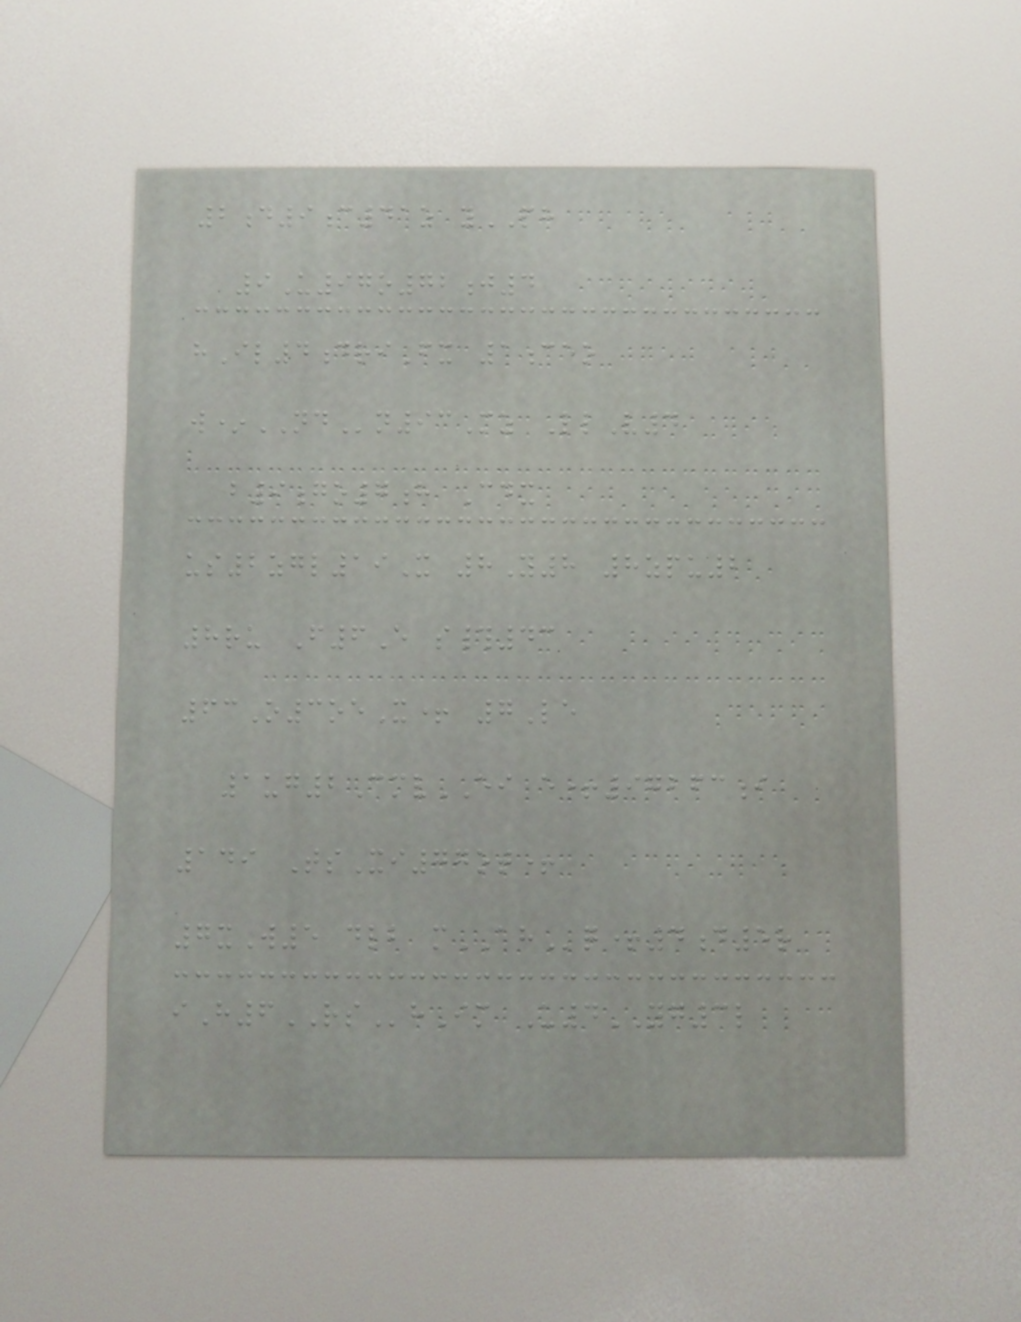2d9c41z yPH
9U97o72j4
hIl4driFx 1ceo
w*NDn93Mz LlV4
b9go7h Cdx
us2zgl19X 8Y8 8zpu2
8ru F6E s#43
63O3oeX+ 7Le
1ug2CmvEI e+97263i
149 TsXi77ot+
7xW5 dlb mAHq+4d5r
iH6RShIm U4YG3l
